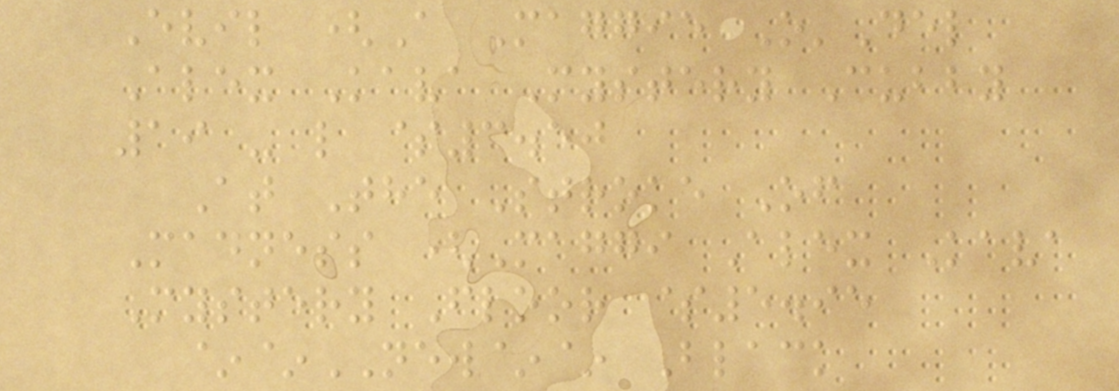Evil (A Maggie O'Del
Alex Kava Mystery Cubby
19 - l $3.50
At The Stroke Of
Madness (Maggi Alex Kava
Mystery Floor $5.95
~~NEW~~ Black
